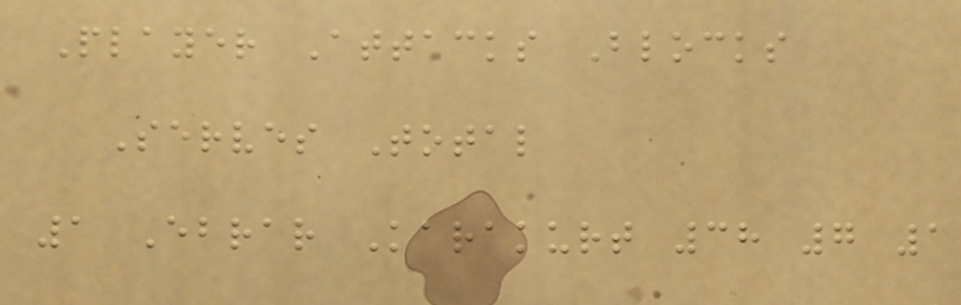Player Attacks Blocks
Serves Total
1 Ebrar Karakurt 38 7 1
